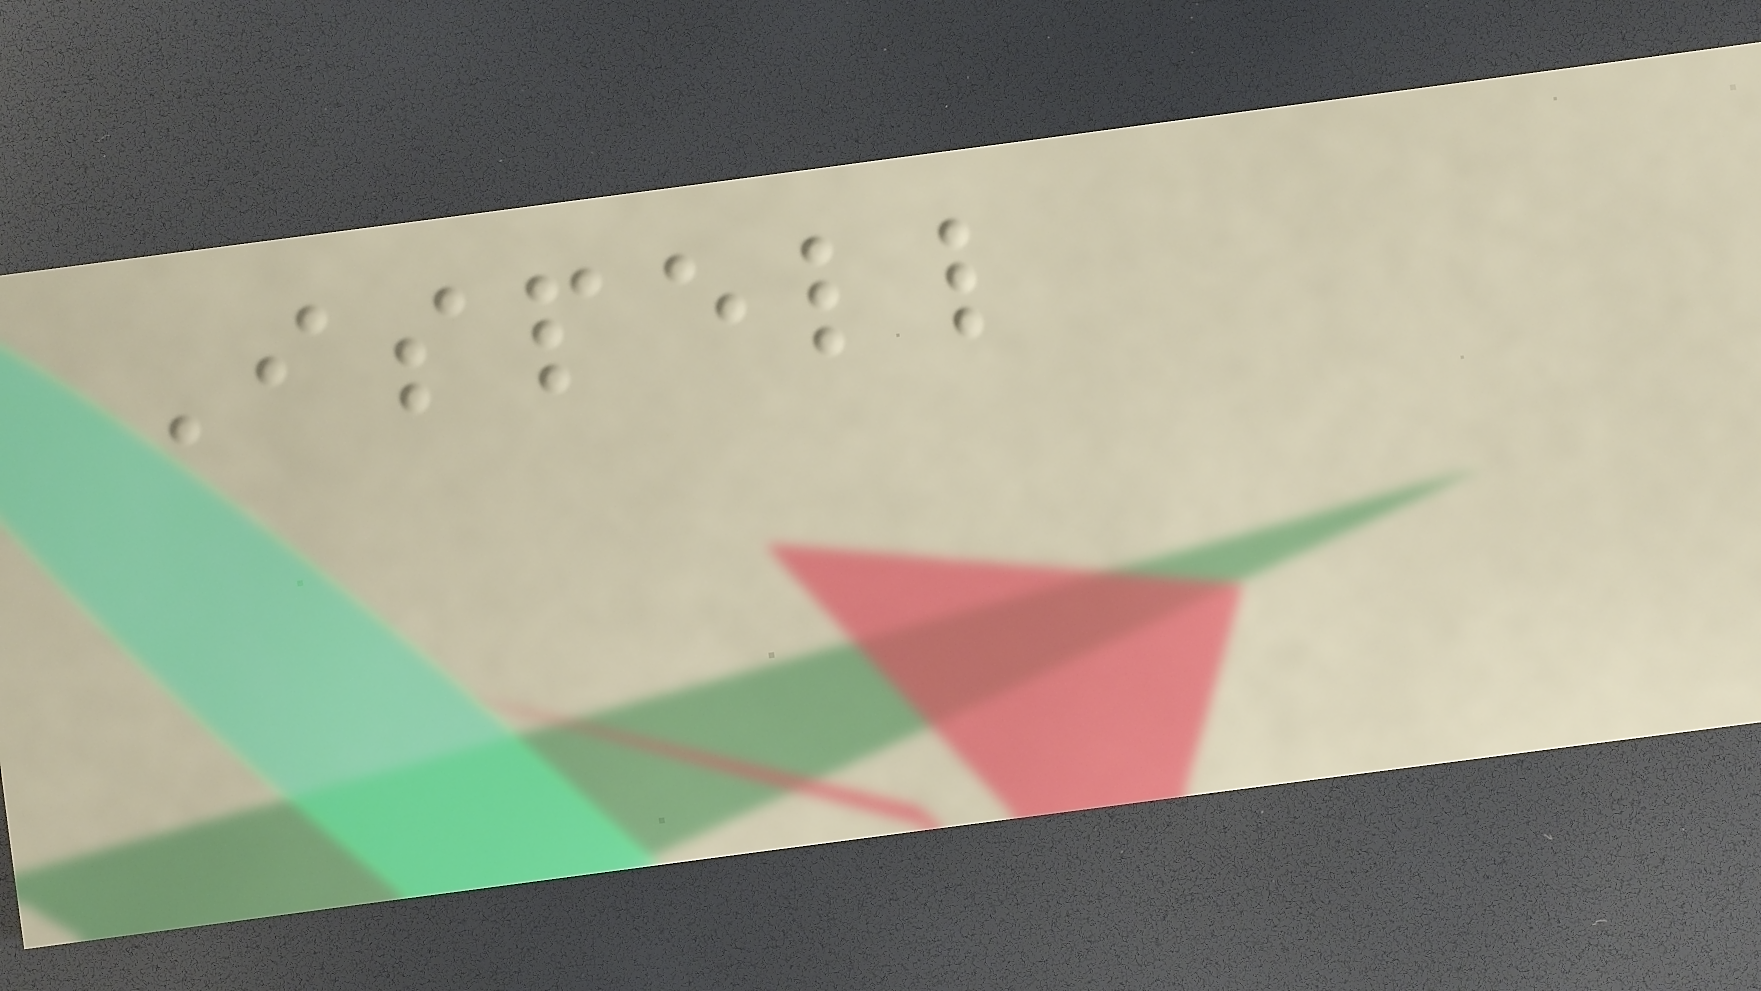Ispell
